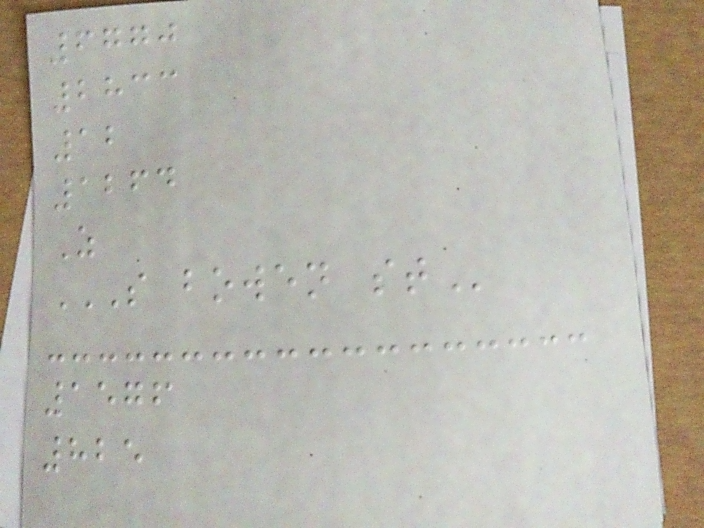6770
2833
12
1264
Z
S BOWEN ST
1576
825
